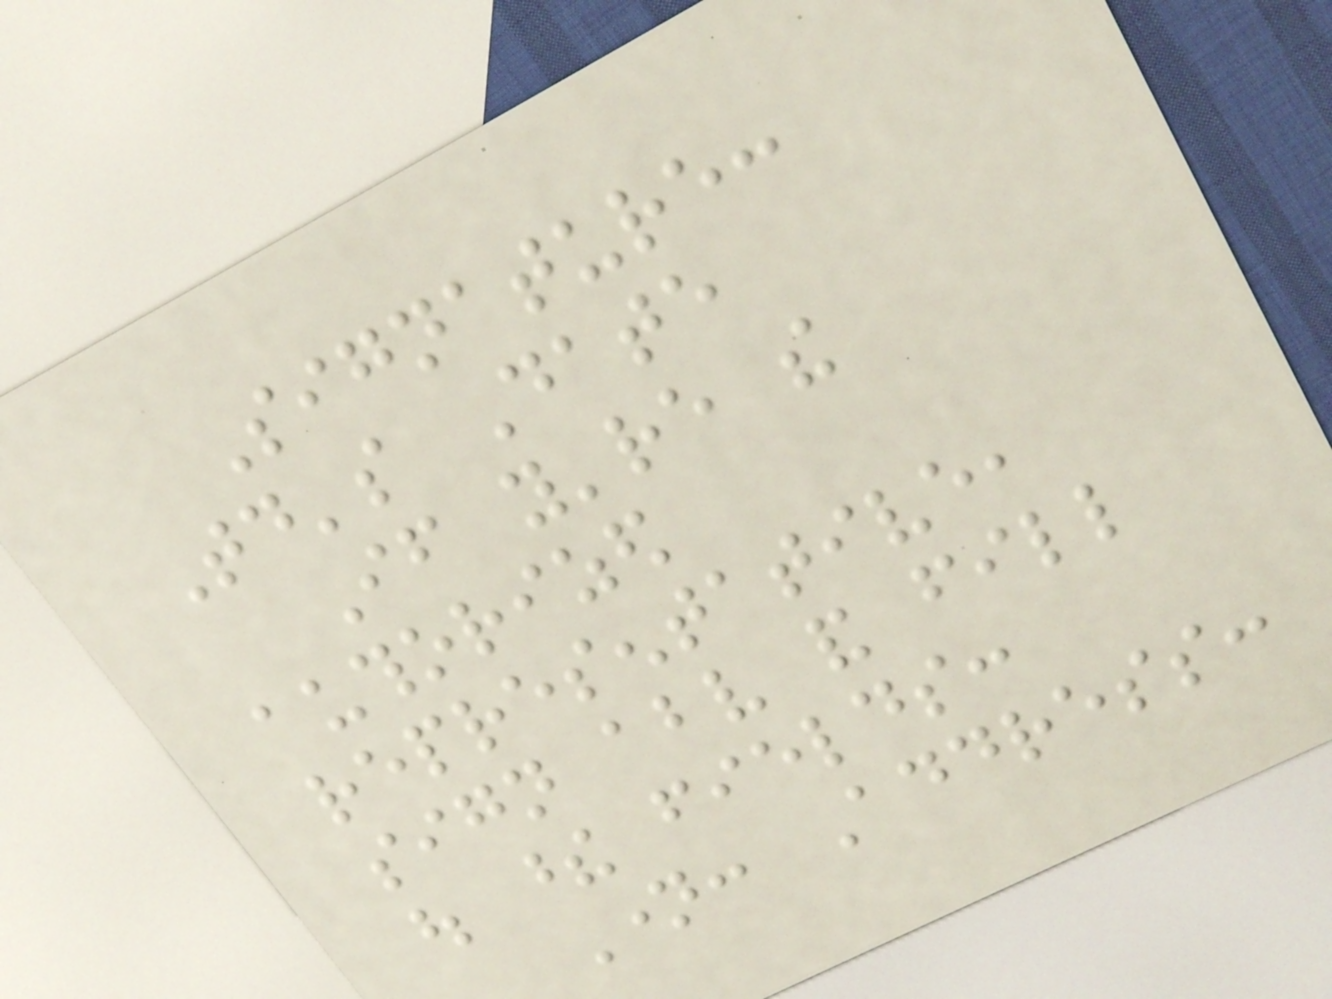Signature:
Today's Date
If you're the
authorized
representative,
sign above and fill
out these fields:
Name: Address:
